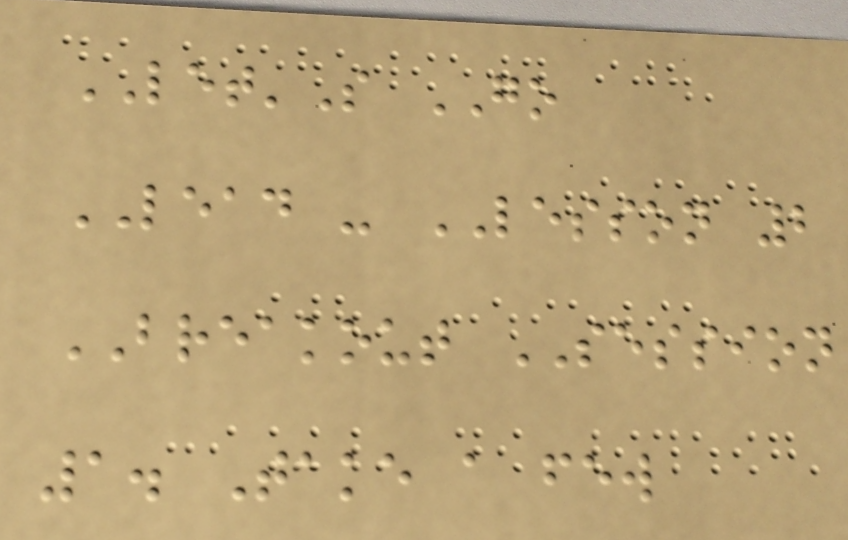LET'S GO
LEAD - LESSON 2
BREAKOUT SESSION
1. Take a few
